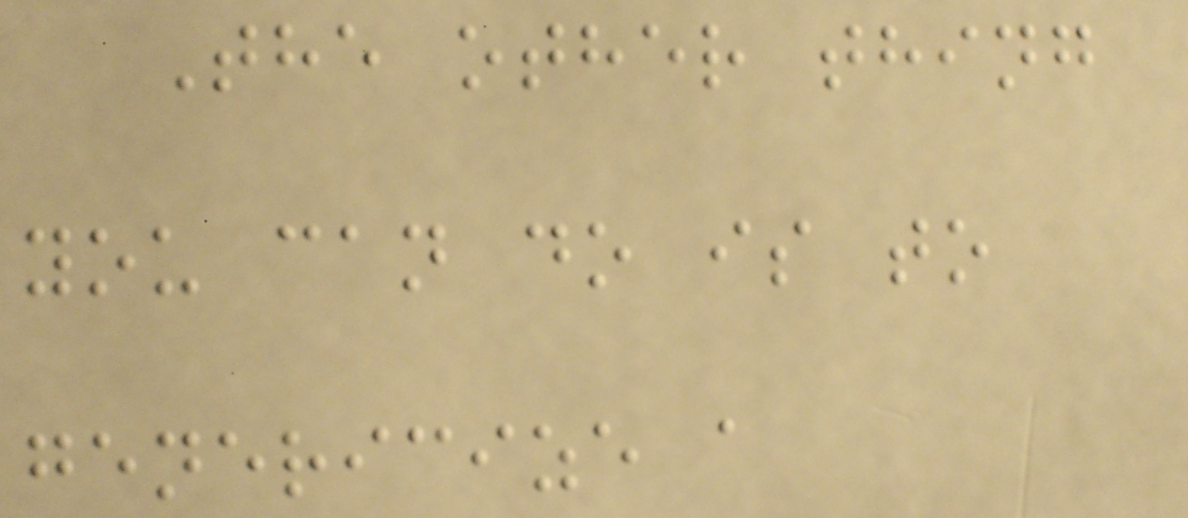The other thing
you can do is to
genericize a
